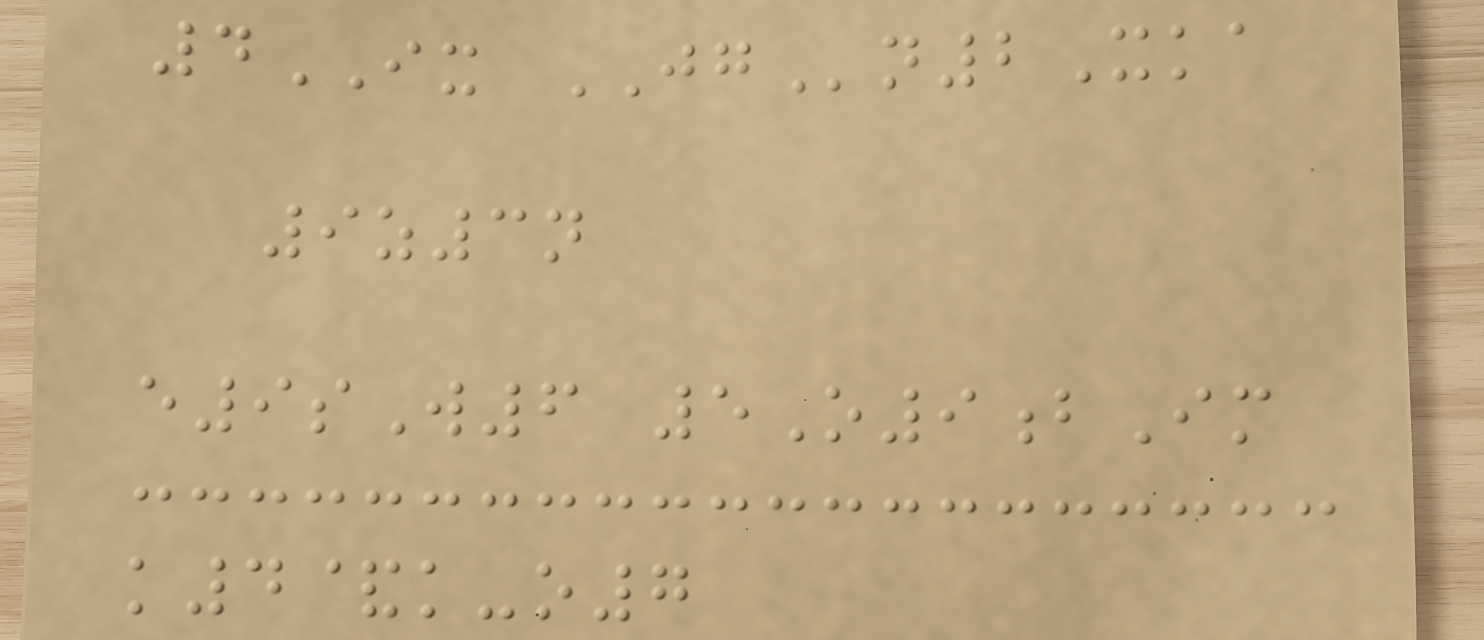4IX JGn2Xka
9z3n
e9sW6 5O9bIm
k4&k-o7
